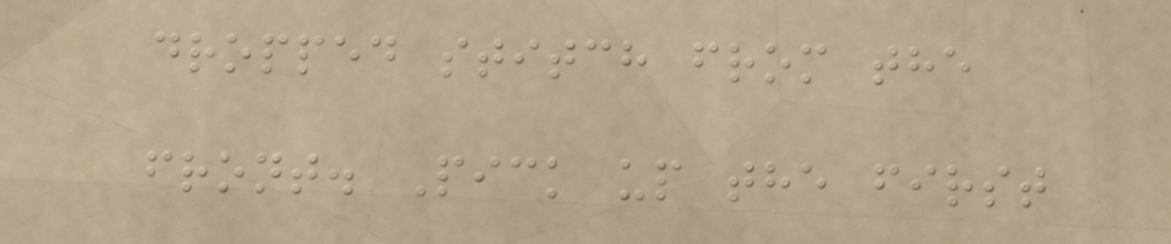dropped stitch from the
front. Pick up the first
